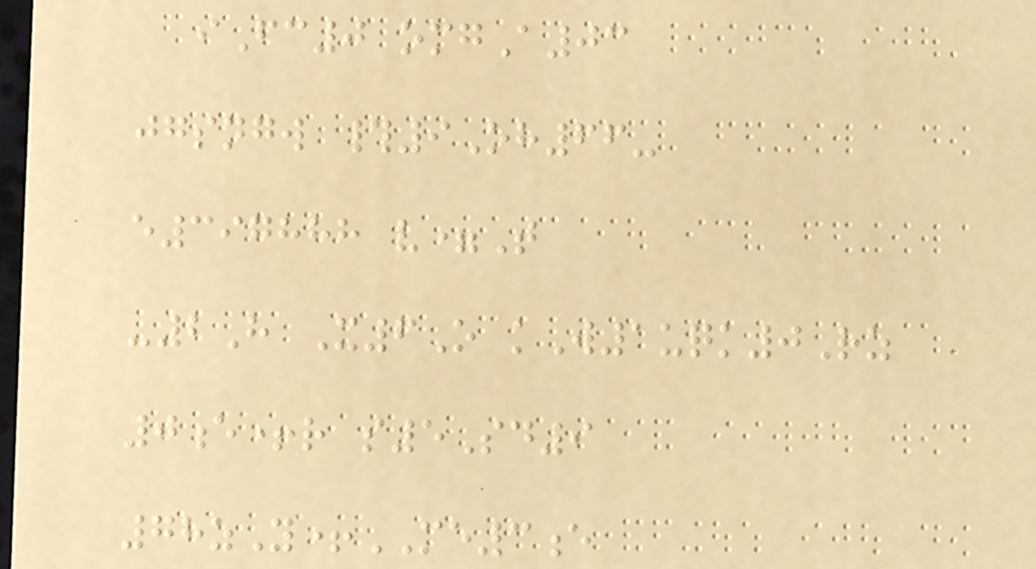iFc0 omgA03
jgsngw #9Oh66-
e397888 v=T
-2H X6O kW1uqk0Rz
0e+r s5Sd9
78zY+ME3e
